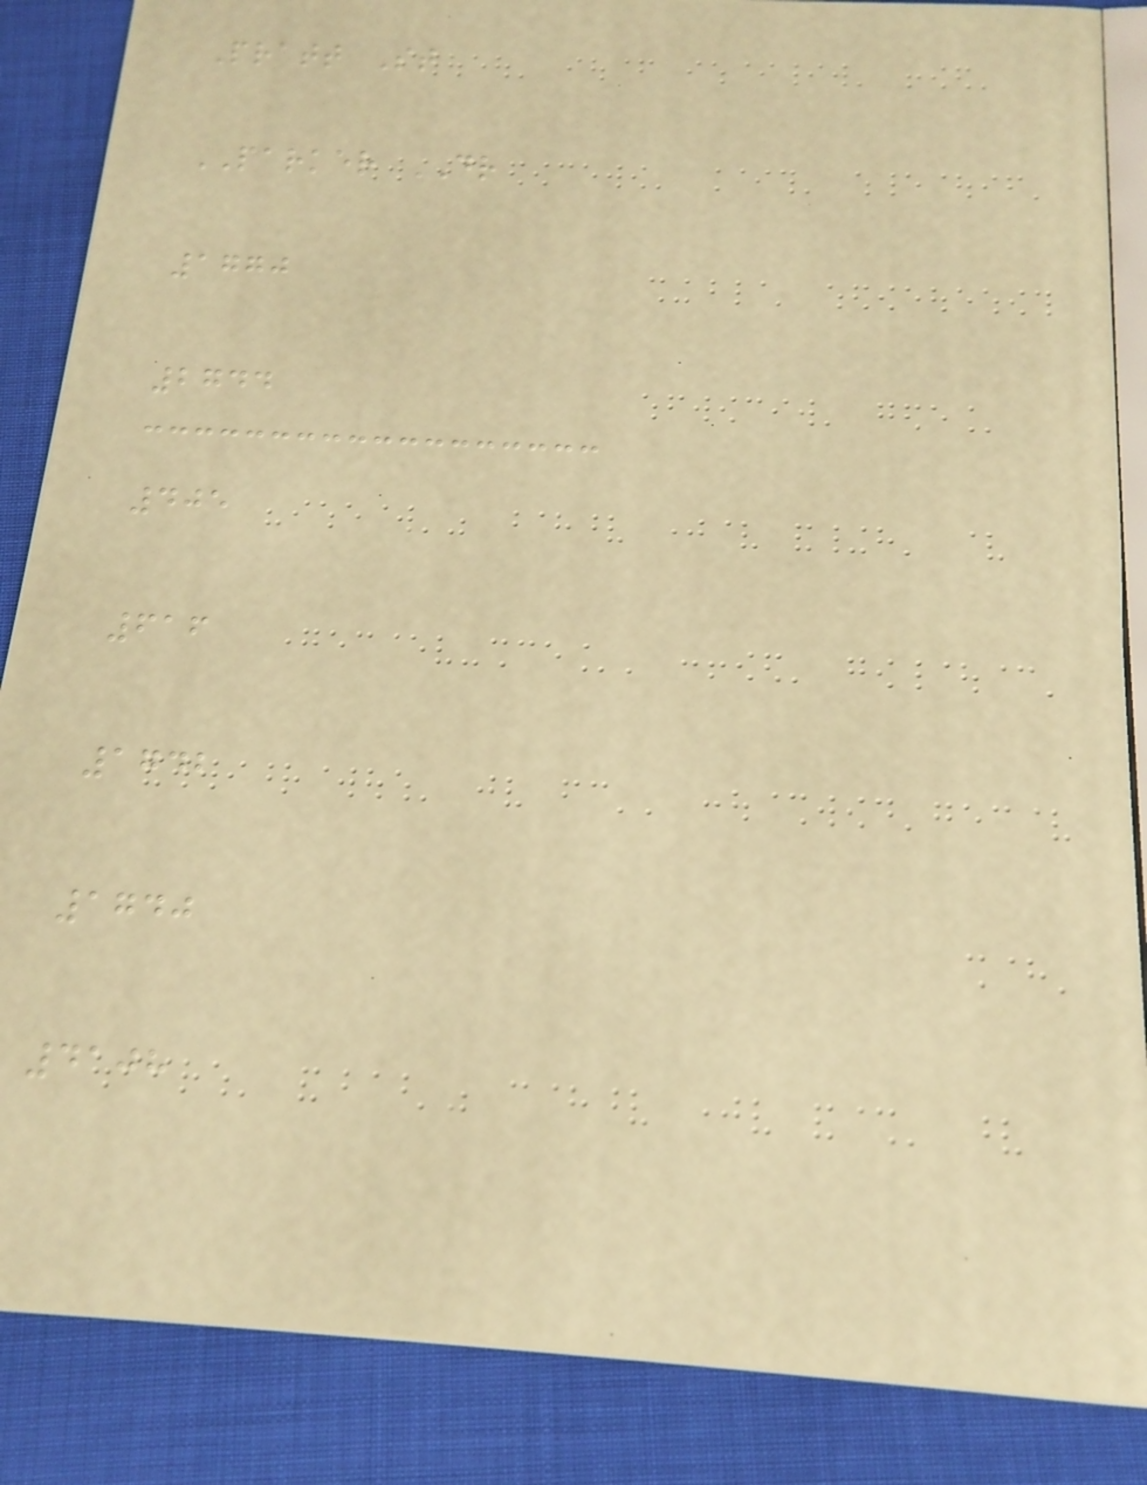Pratt St
PARKER DR
1770
2744
405
616
1742
1740
4108
